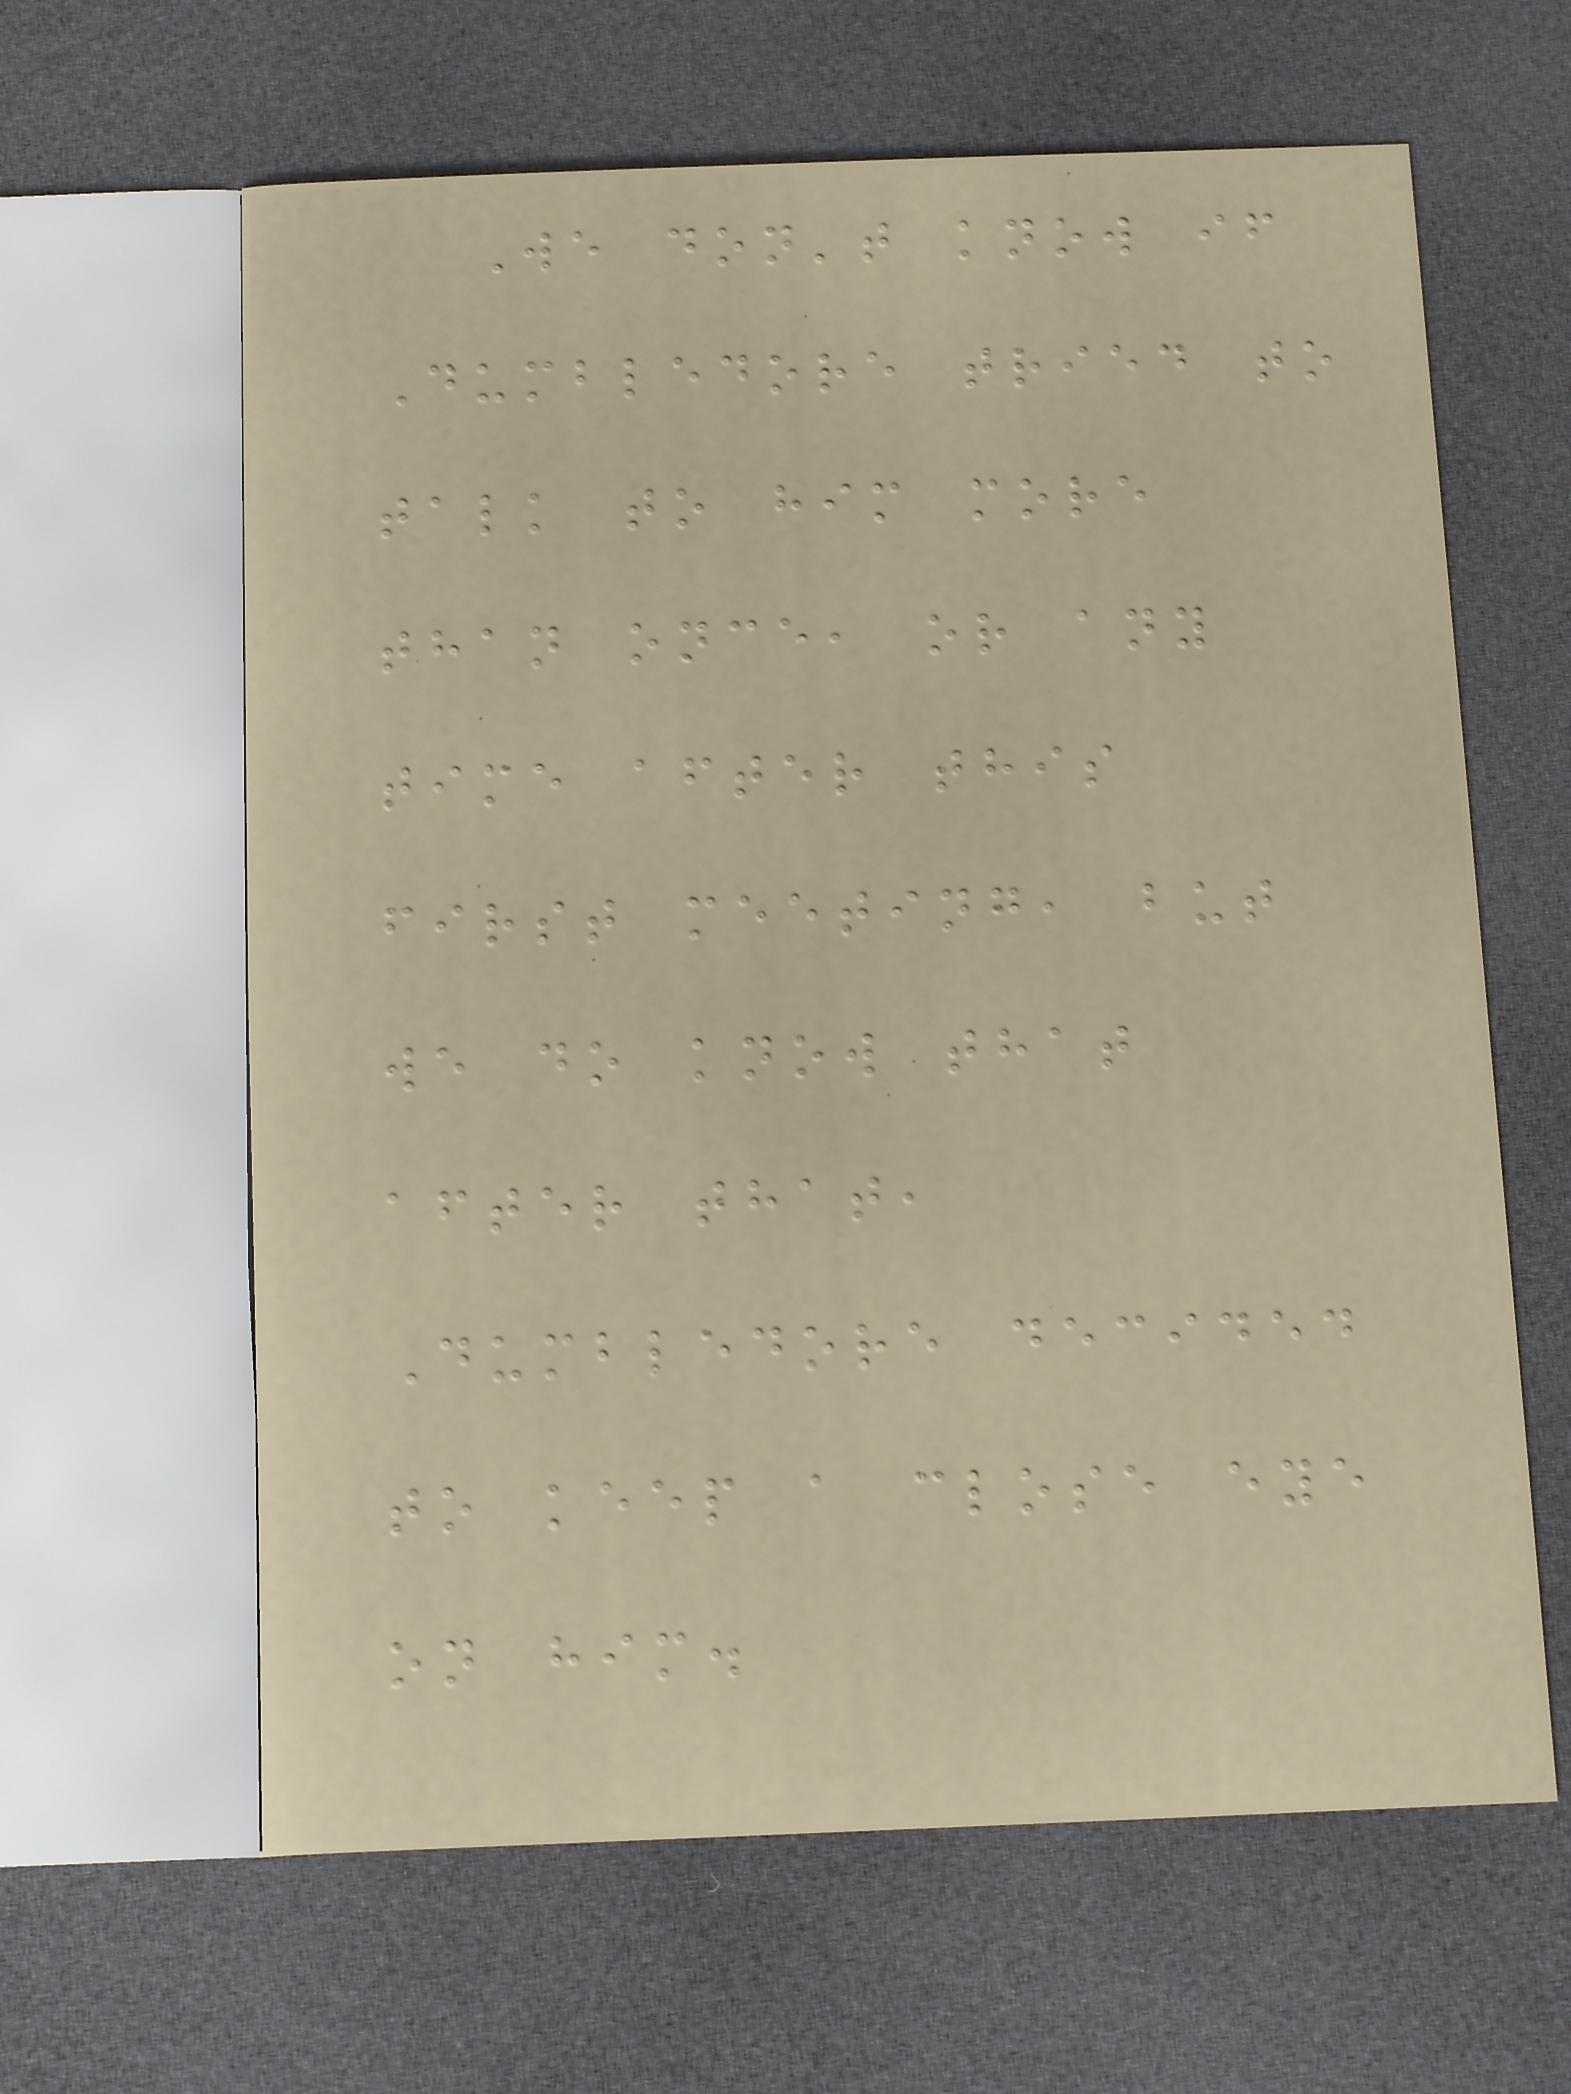We don't know if
Dumbledore tried to
talk to him more
than once, or any
time after this
first meeting, but
we do know that
after that,
Dumbledore decided
to keep a close eye
on him.
